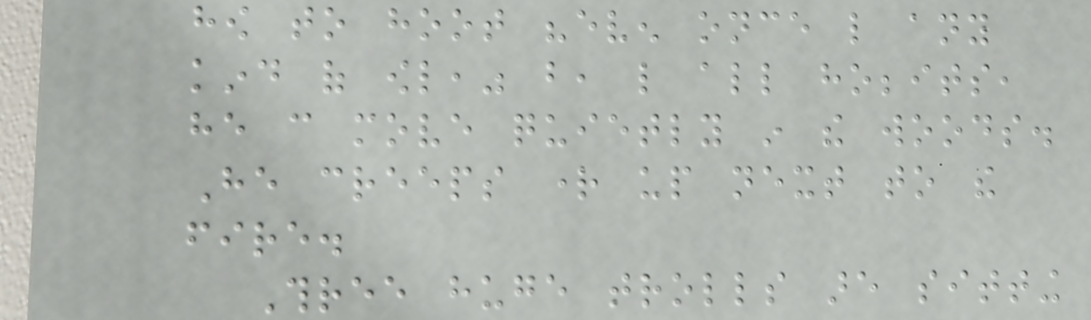how to hoot "even once like any
kind of owl," but, like all hobbits,
he can move quietly in the woods.
He creeps right up next to the
fire.
Three huge trolls are sitting
